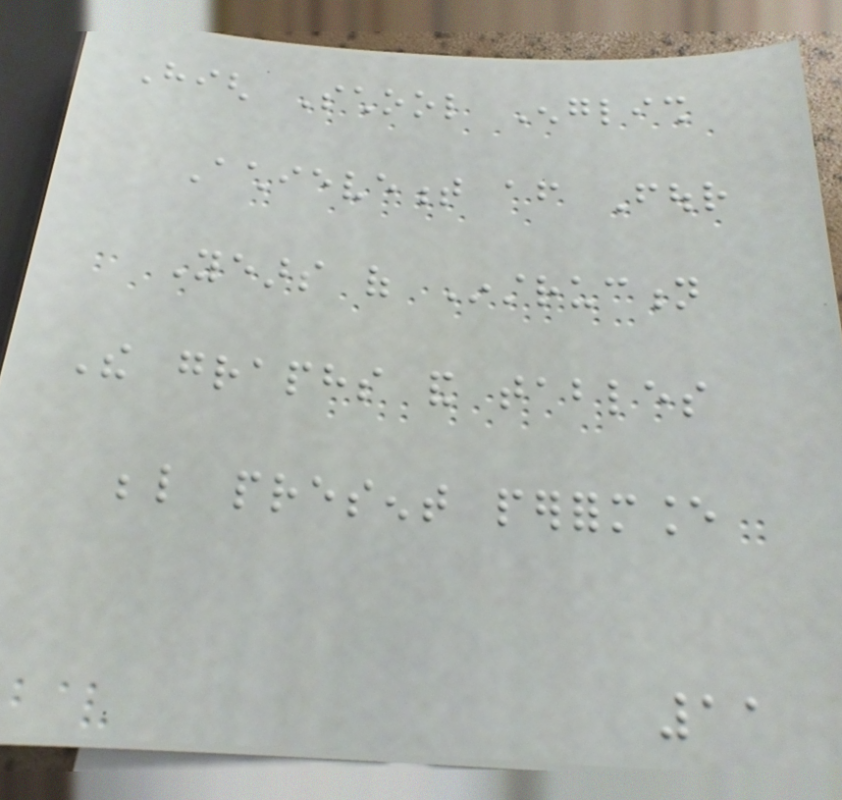High School English
Achievement after Four
Years of Instruction
The graphs and tables
below present performance
11
